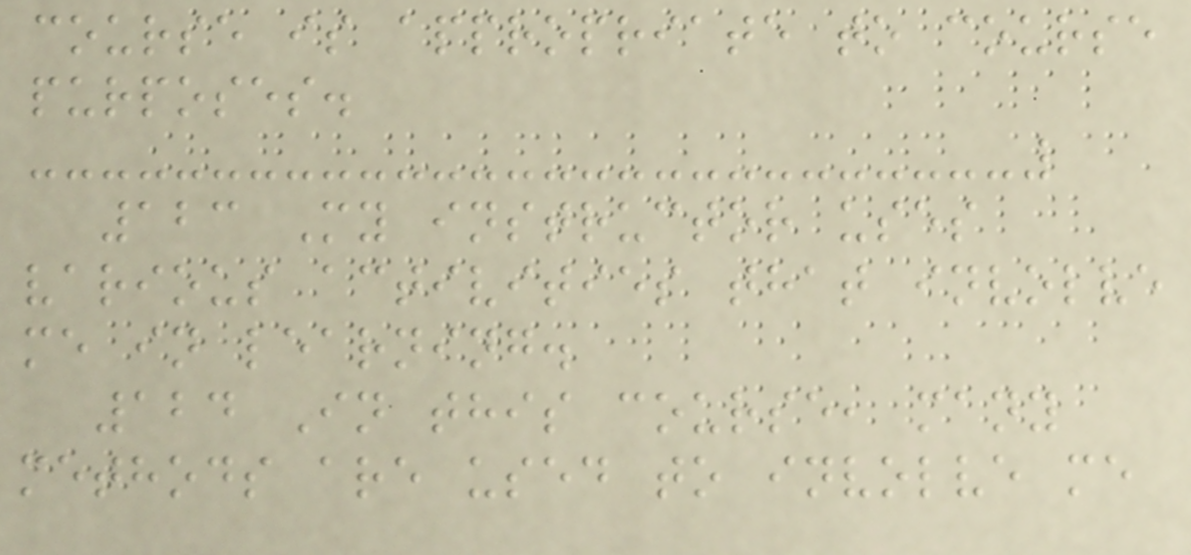course is appropriate to course
purposes.
123 My instructor uses
various activities that involve
me in learning.
124 In this course, many
methods are used to involve me
